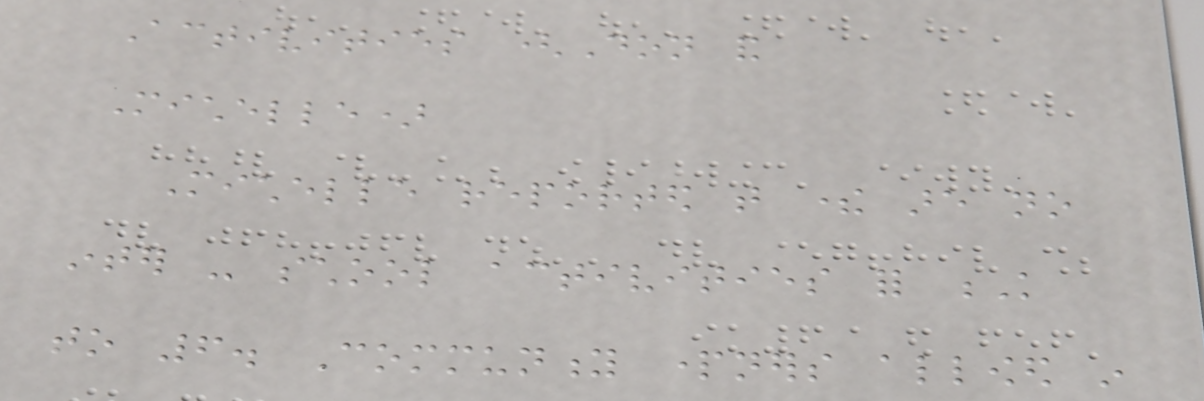Activities (Don and
Michelle)
Michelle reported that there are no
inter - school activities for K
to 6. Community partners allowed in
